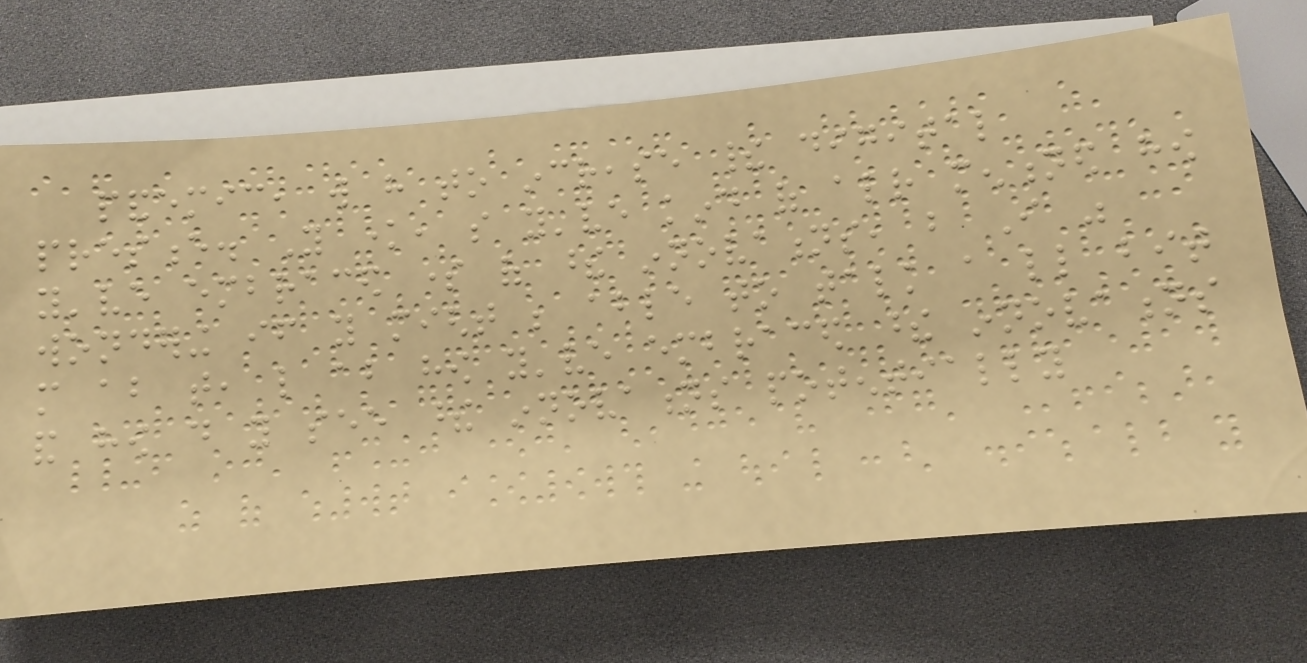pandemic, will have to increase their digital
presence. You know, so you've kind of already mentioned how
you've embraced some of these innovations, but I was
wondering if you might be able to talk a little bit
more about that, like about how you've embraced these innovations
and how do you see these innovations potentially
